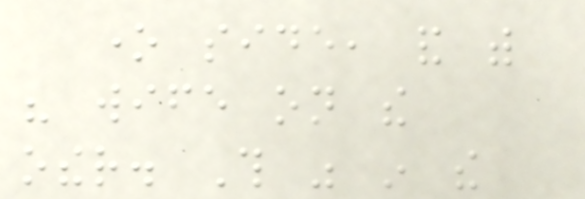one side, and with
his wife on the
other. This was in the
